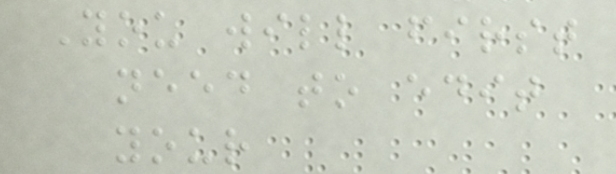You will first
need to edit
your
